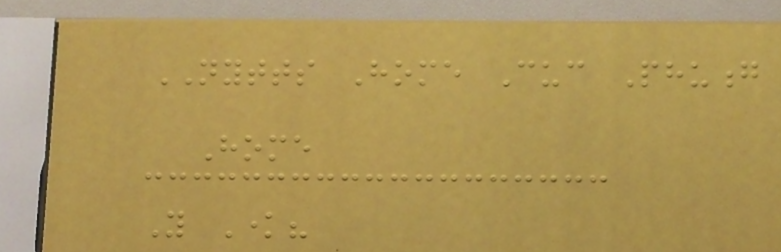NYTTS Home Cuc Phuong
Home
You Know?
